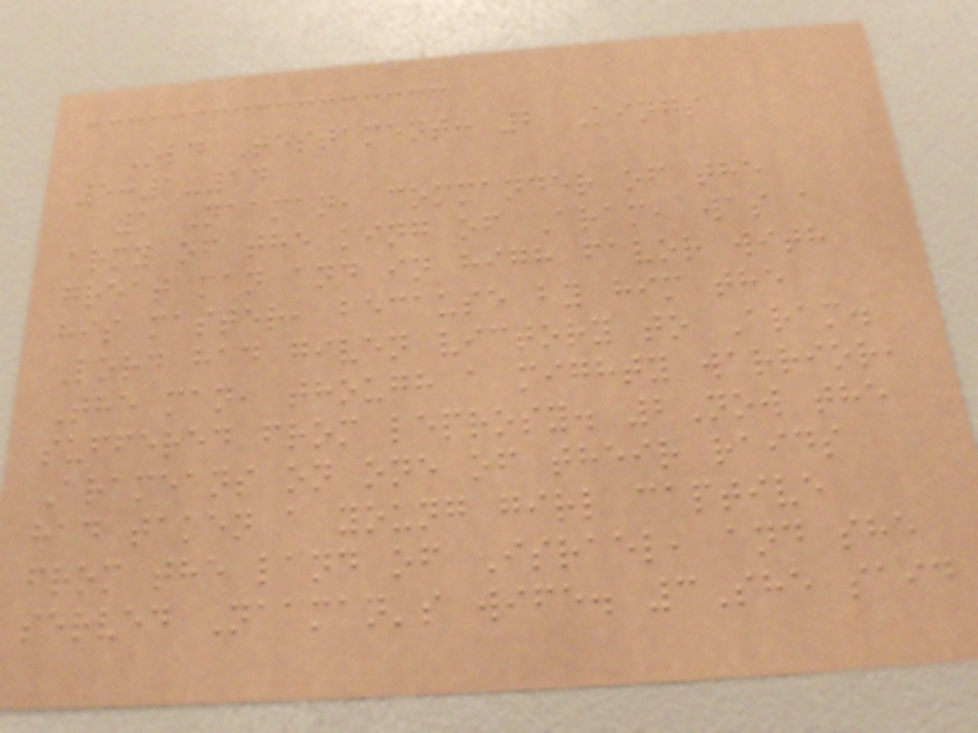Old Testament: 2 Kings
5:1-14
1 Naaman, commander of the
army of the king of Aram, was a
great man and in high favor with
his master, because by him the
Lord had given victory to Aram.
The man, though a mighty warrior,
suffered from leprosy. 2Now the
Arameans on one of their raids
had taken a young girl captive
from the land of Israel, and she
served Naaman's wife. 3She said
